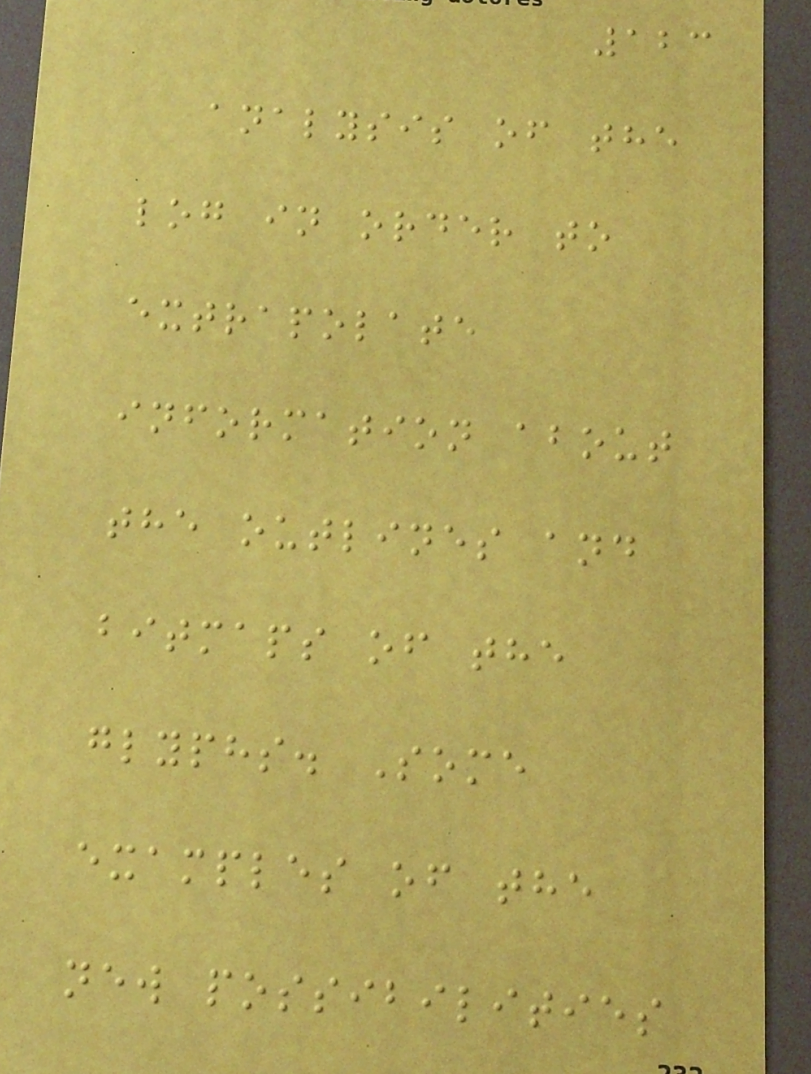123
analysis of the
log in order to
extrapolate
information about
the outlines and
bitmaps of the
glyphs. Some
examples of the
new possibilities
